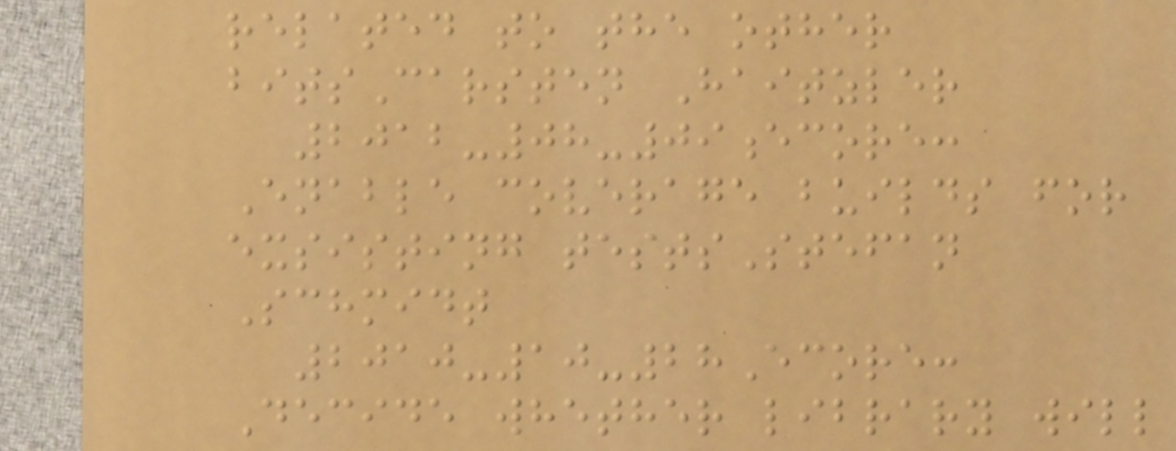related to the other
bitsCarsten Haitzler
2012-08-09ecore:
Enable coverage builds for
exsisting testsStefan
Schmidt
2010-10-28Ecore:
Decide whether library will
